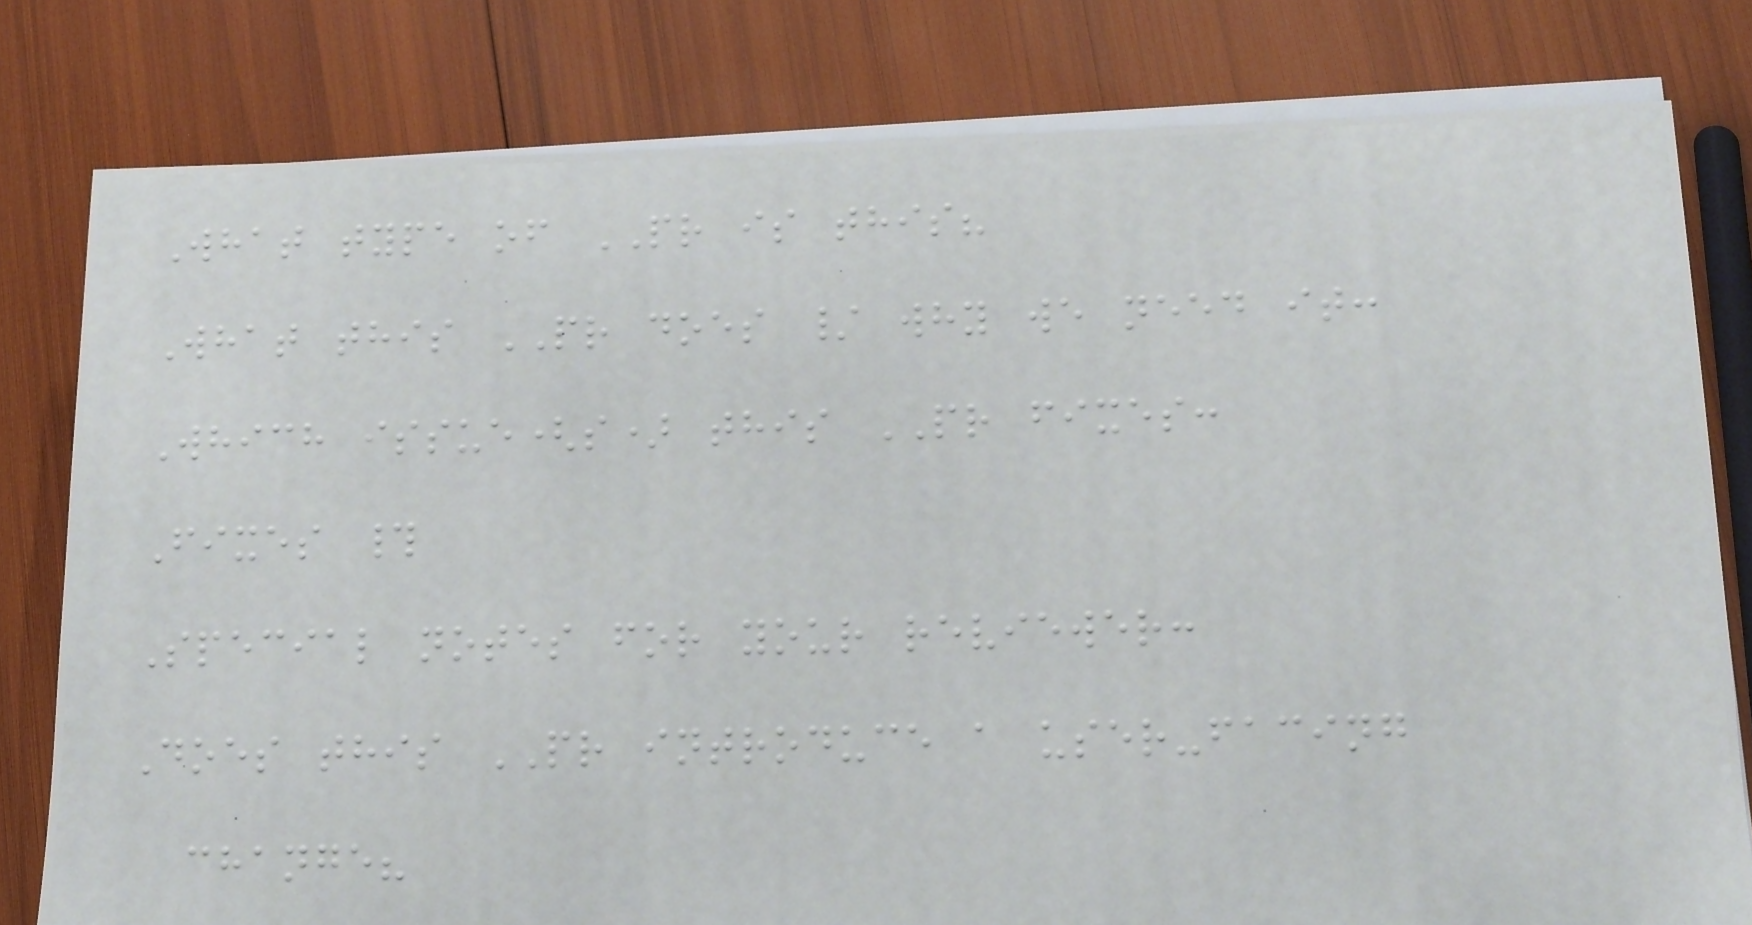What type of PR is this?
What this PR does / why we need it:
Which issue(s) this PR fixes:
Fixes #
Special notes for your reviewer:
Does this PR introduce a user-facing
change?
